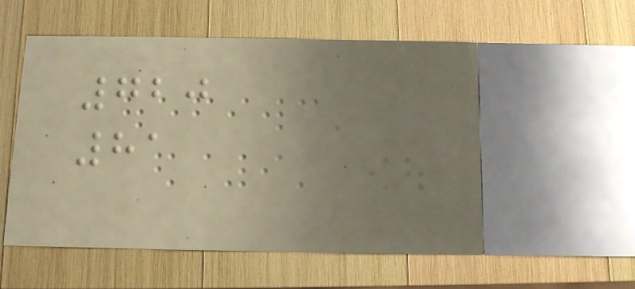720
81
